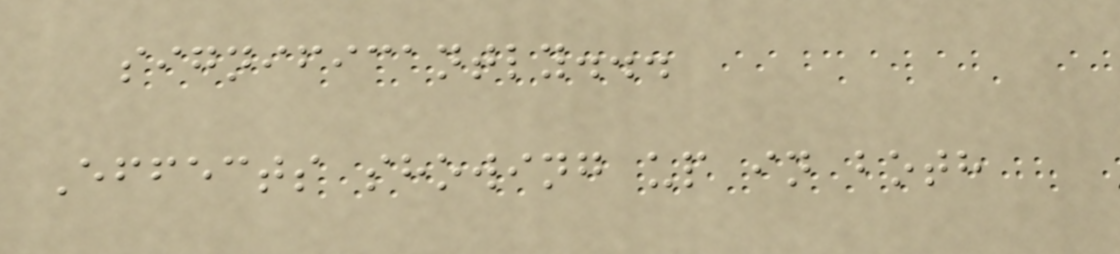significantly...
Effects showing up in both
